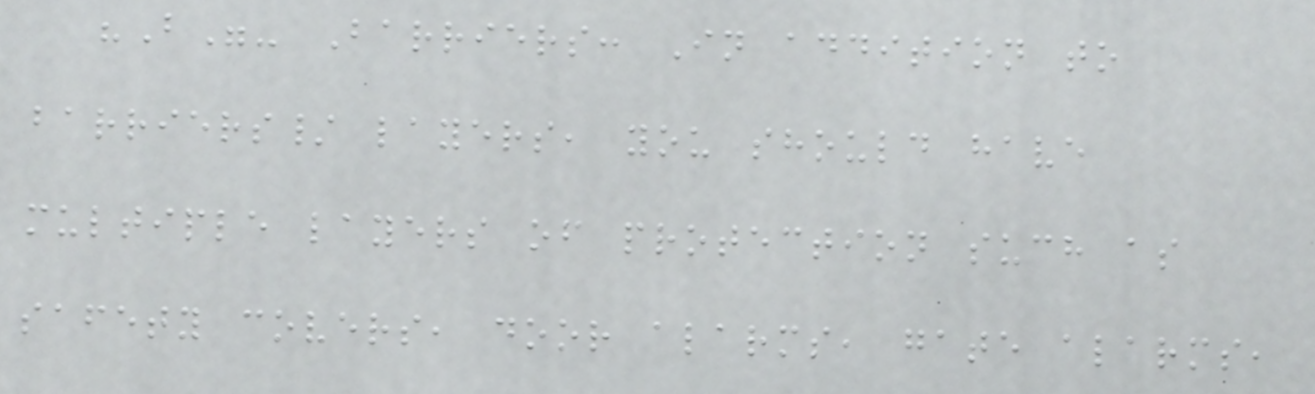"B"- Barriers: In addition to
barriers/ layers, you should have
multiple layers of protection such as
safety covers, door alarms, gate alarms,
